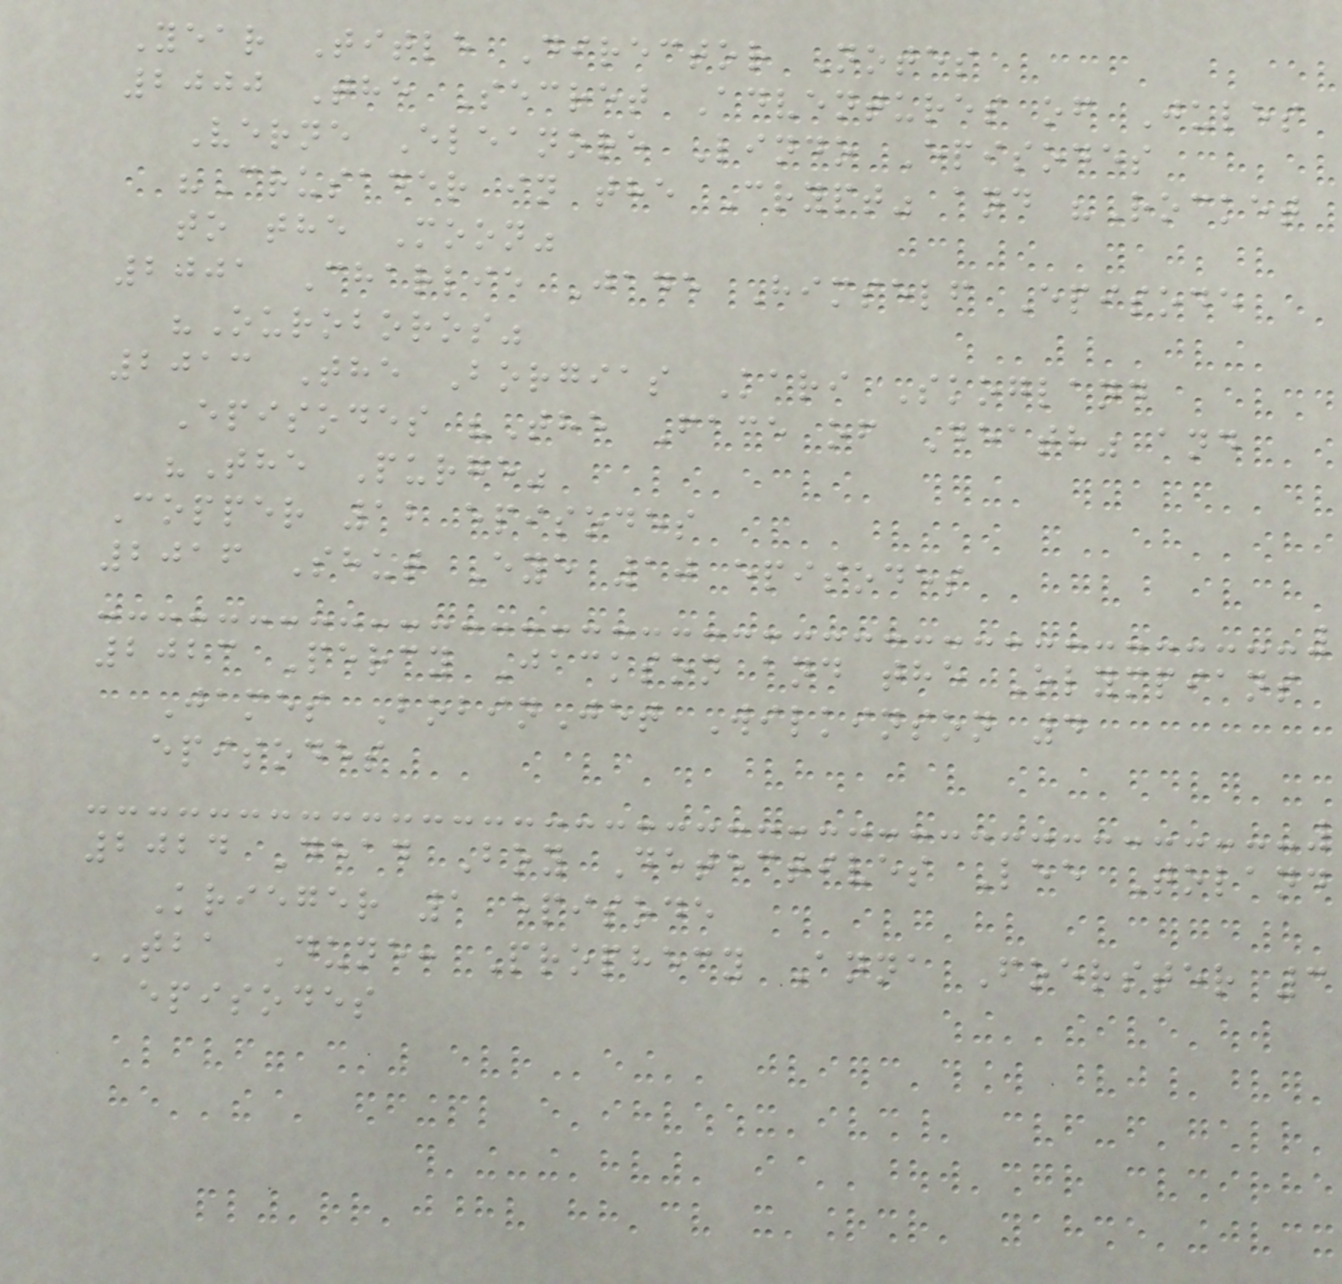Year Title Director Notes
2000 The Secret Adventures of Jules
Verne Eleanore Lindo Episodes
"Crusader in the Crypt" and "Rocket
to the Moon"
2001 Charlie Jade Himself Episode
"Ouroboros"
2013 The Borgias Kari Skogland
Episodes "The Face of Death" and
"The Purge"
Copper 12 episodes
2016 Shut Eye 10 episodes
2023 Percy Jackson and the Olympians
James BobinJet Wilkinson 4
episodes
2024 Dead Boy Detectives Lee Toland
Krieger 1 episode
TBA Dune: Prophecy Anna Foerster 3
episodes
